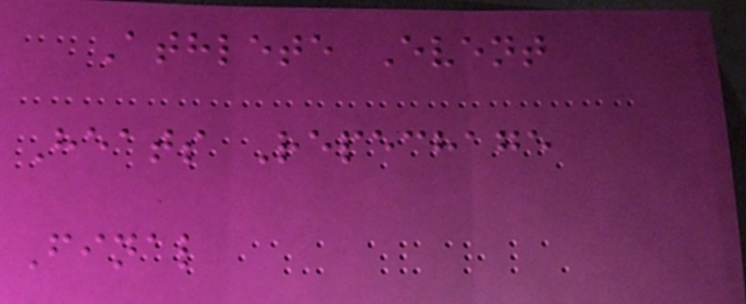Athlete Event
Heats Repechage
Final
